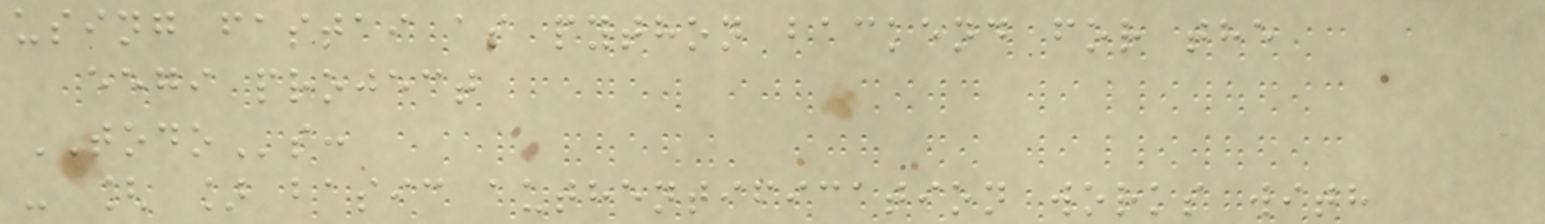using fastai as python backend for the
eegi project
TODOs:
- [ ] basic authentification works with
